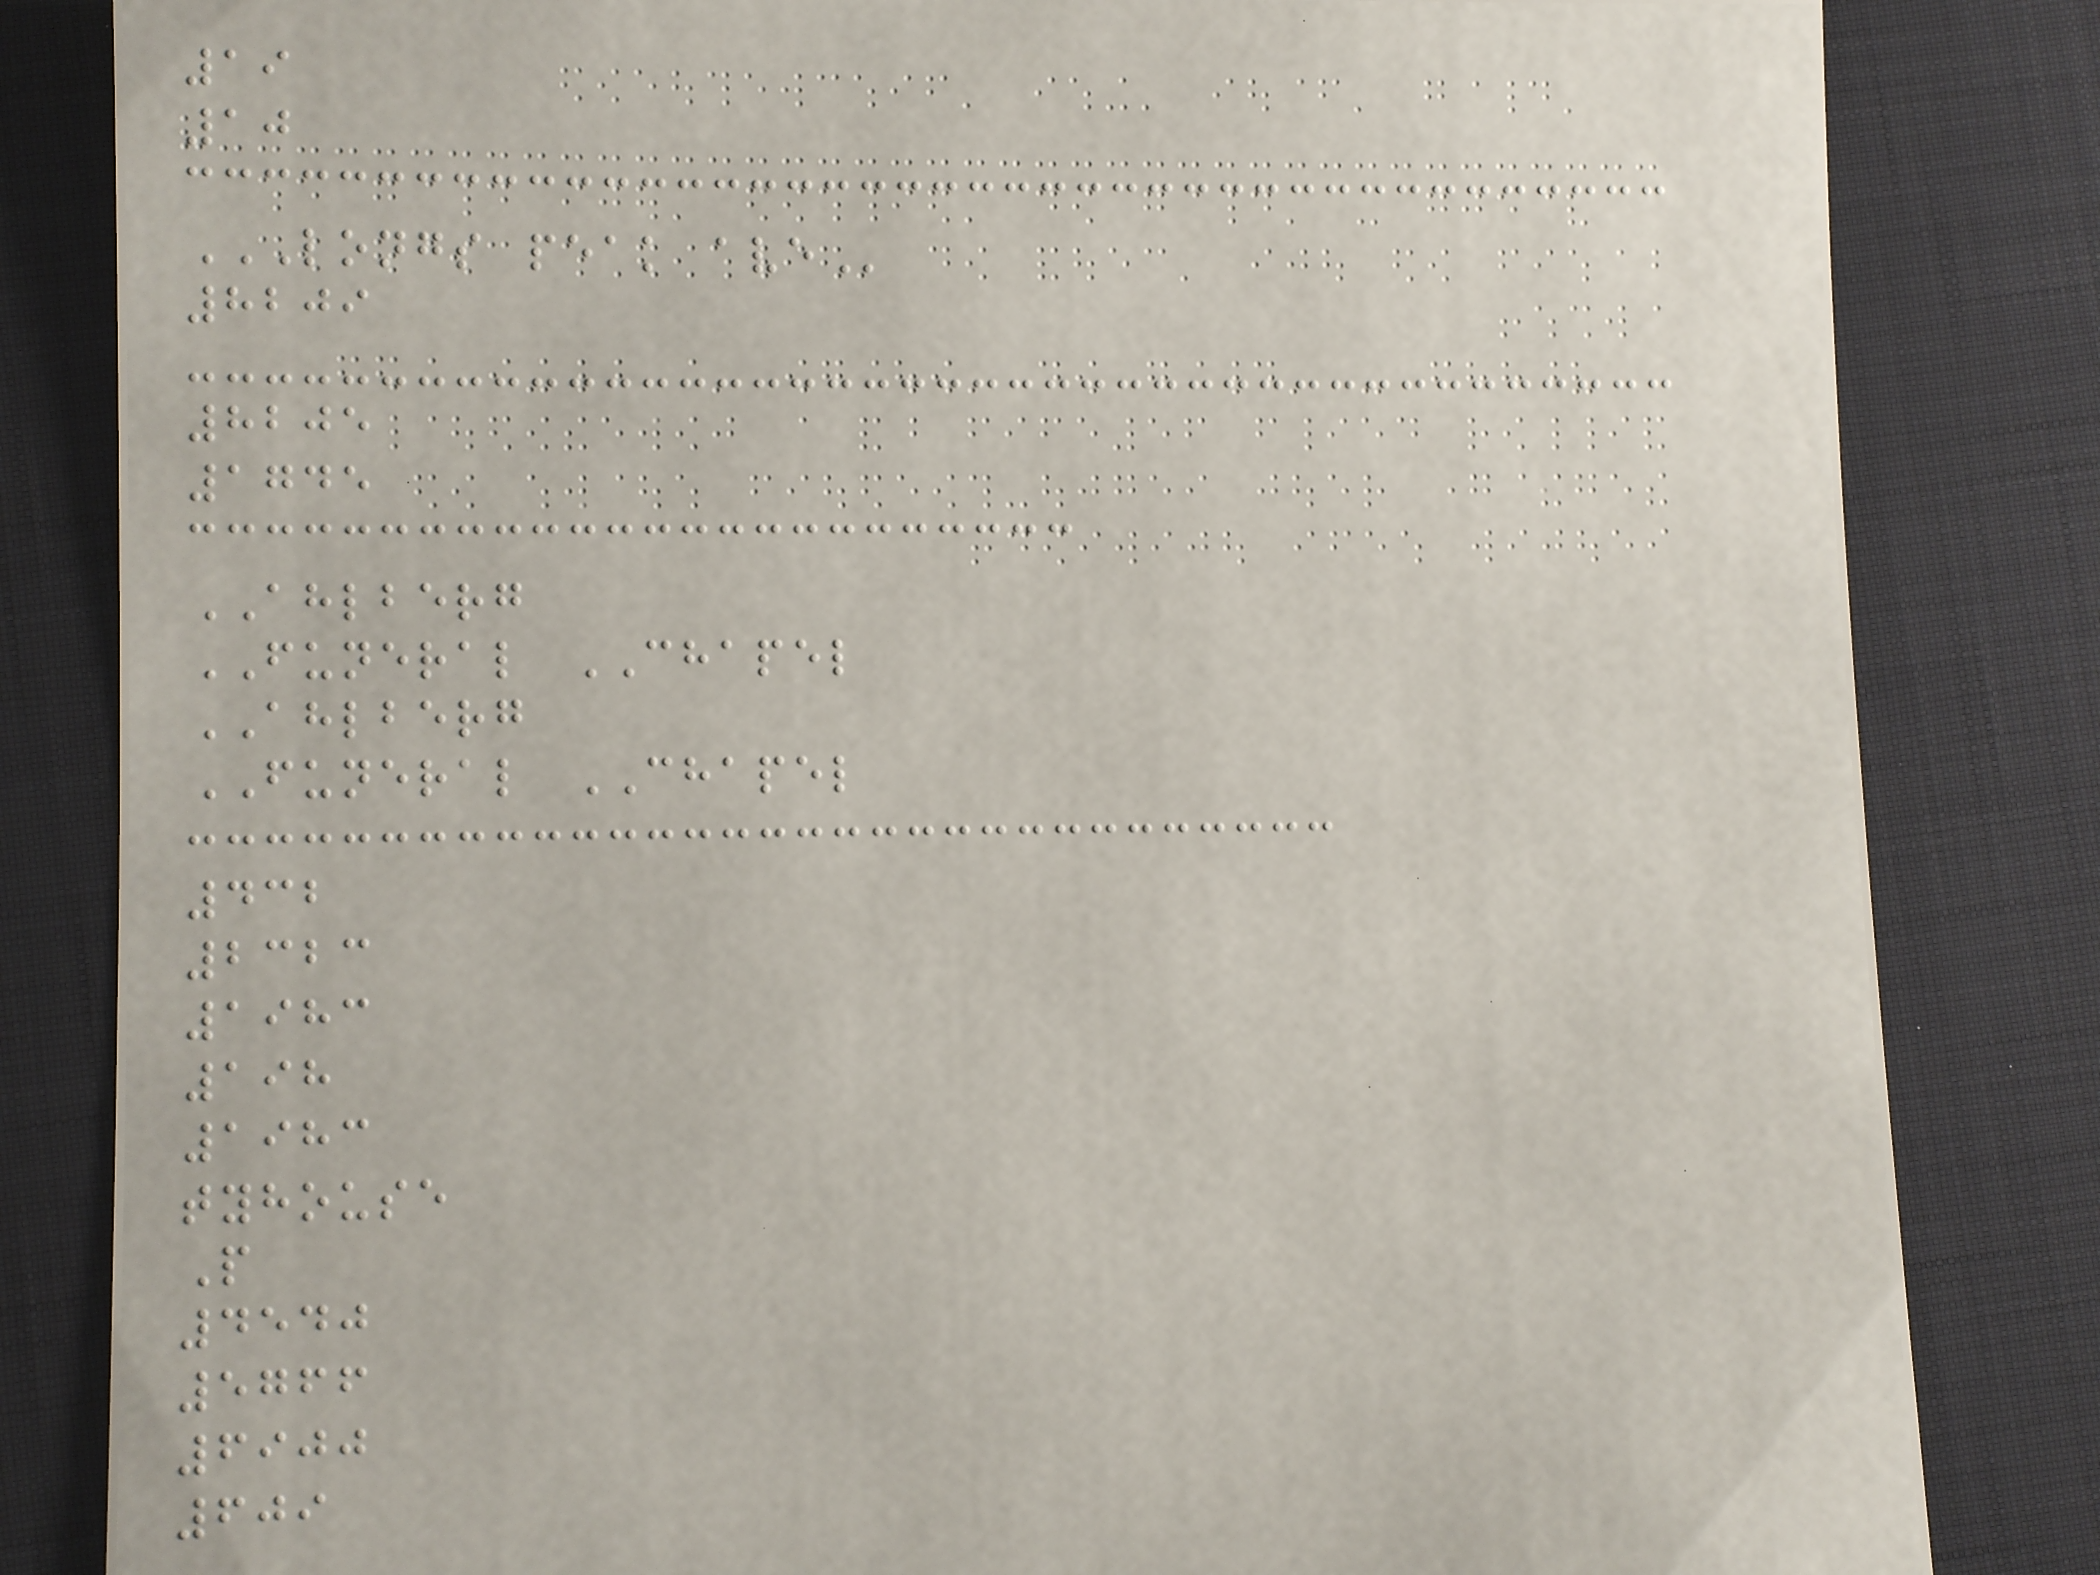19
10
LONGS PEAK AVE
8209
8205
1745
AHLBERG
FUNERAL CHAPEL
AHLBERG
FUNERAL CHAPEL
432
2323
1983
198
1983
tyhouse
P
4540
5766
6900
609
